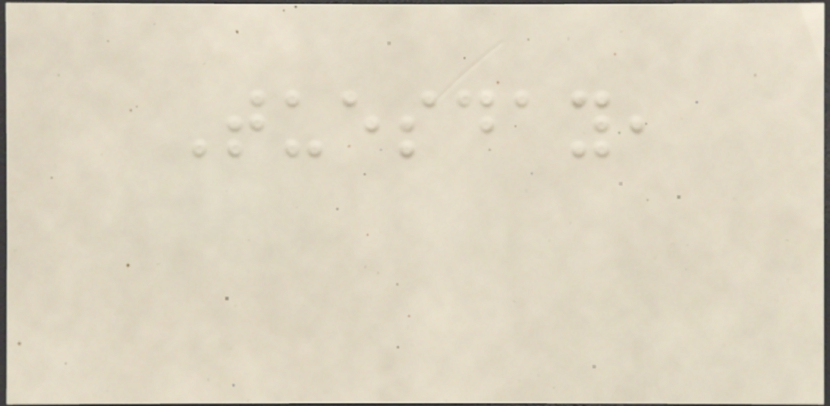Tuesday,
